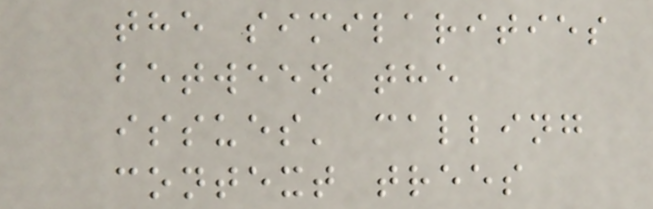the similarities
between the
issues' calling
context trees
